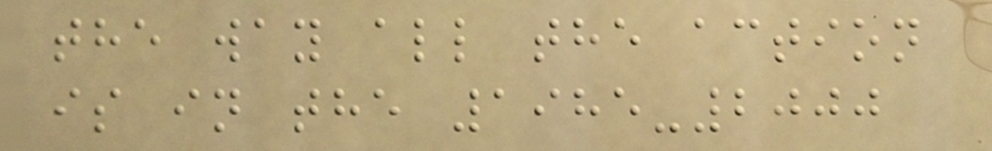the way all the action
is in the 1985-2000
